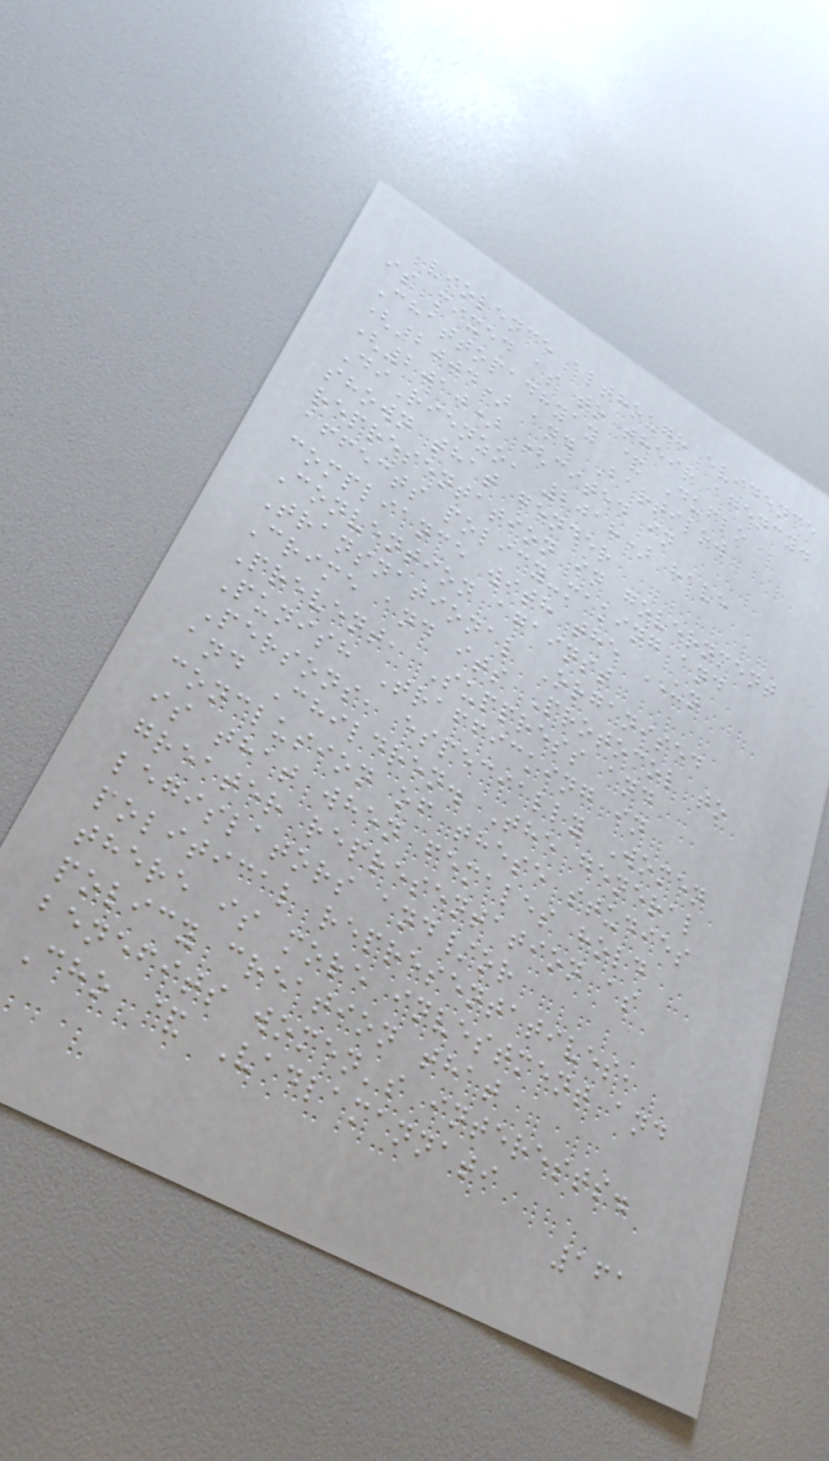violence although evidence
is mixed as to their agency.
Chattopadhyay & Duflo
(2004) and Bartilow
(2010) (cited in
DiRienzo, 2018) have
shown that gender
representation in government
affects policy-making and
compliance with the UN
Convention against
Transnational Organised
Crime and its Protocol to
Prevent, Suppress and
Punish Trafficking in
Persons, especially Women
and Children. The general
conclusion of these studies
is that when females hold
greater representation as
legislators and/or
political representatives,
there is more investment and
policy creation that
benefits women's interests.
Cho & Vadlamannati
161
